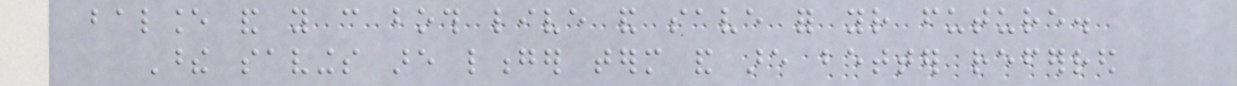balance and you can both live and save for your future.
These savings are longer term and are better referred
